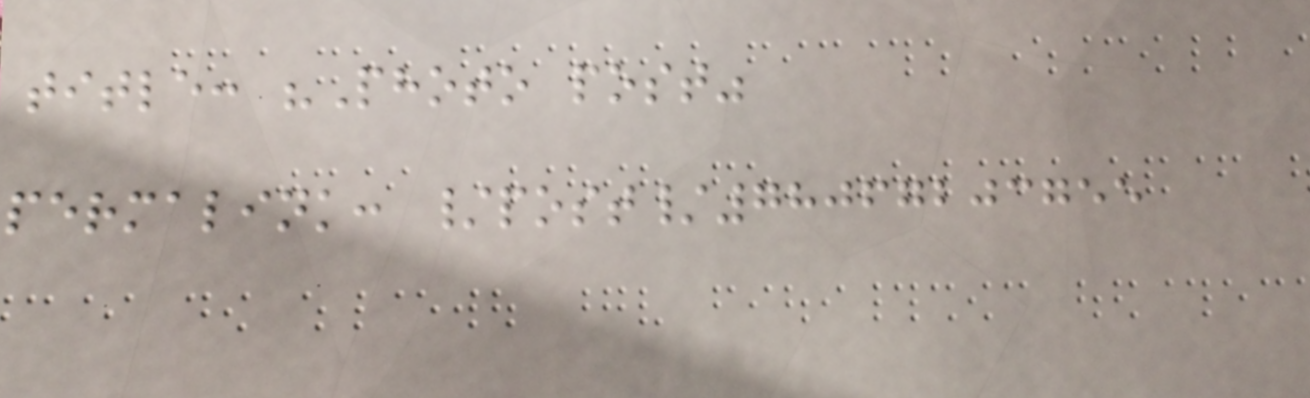title: "Photo post"
permalink: /post/78067203755
